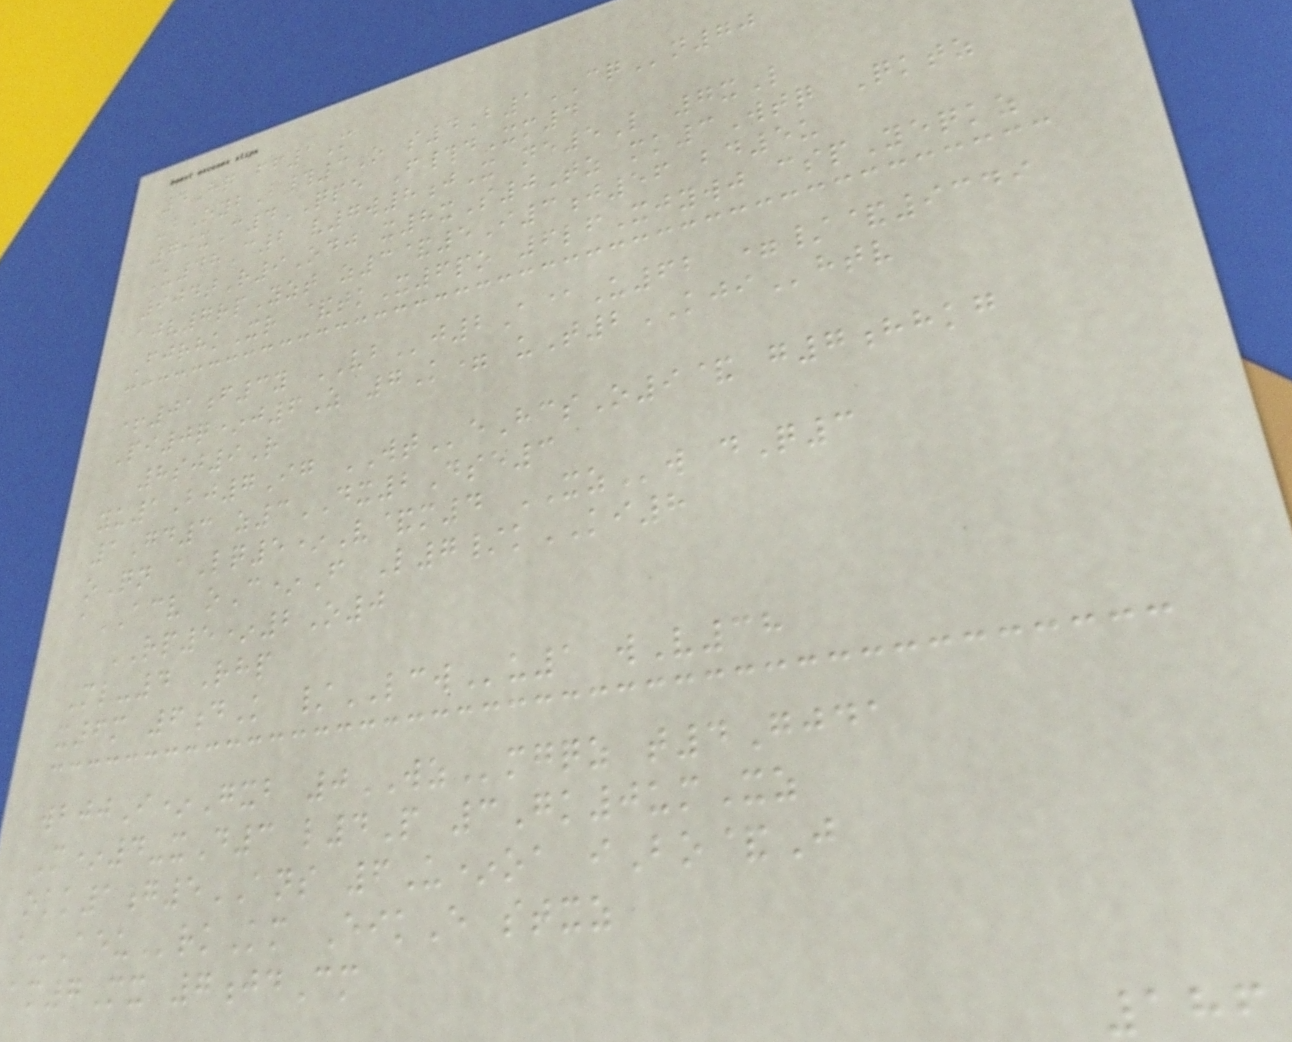4Hq ff1M
-bOybB#3O s4B1CQn70
79xC4QPE F#dXm4
U48C2 v7w8jX ne5L 7xL
904tR9Odj x8xS0Tz mk3Wtq Qktz
ajv7rpYzt z3&5I3j56 bd5u
FjrhkXr &tkX6po 6lfXjywj cspYeqkz
+01f3y VBj2A@U62 =/&9349
Pi0q*j6Z 7K= uT2KJIhtv
8sj9R
yu1Bj7Ig WTeHcsO9& g7hhkg
1Gd3 z3DX2Dse3
oQn aLq5*V&m4 XZw dQ3
aACV oC*F L7/kKI8
RP5*2O0
Ml-4 Rhp
x6m 6dK /LCWu1 wV38
wbjjI*Gxb 0WZmgqz t4Gjda
M*4-xD3 l4P 3Gk0umXz
okk1g5ANS 6U*oa iBo&J
aAEUrkKm EikE stxz
am7Mx 7jdCm
186
